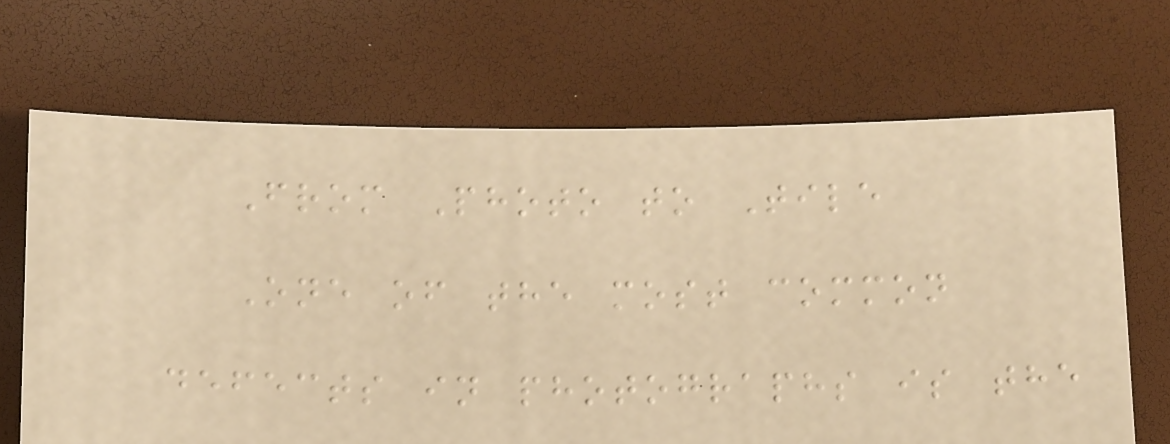From Photo to Tile
One of the most common
defects in photographs is the
